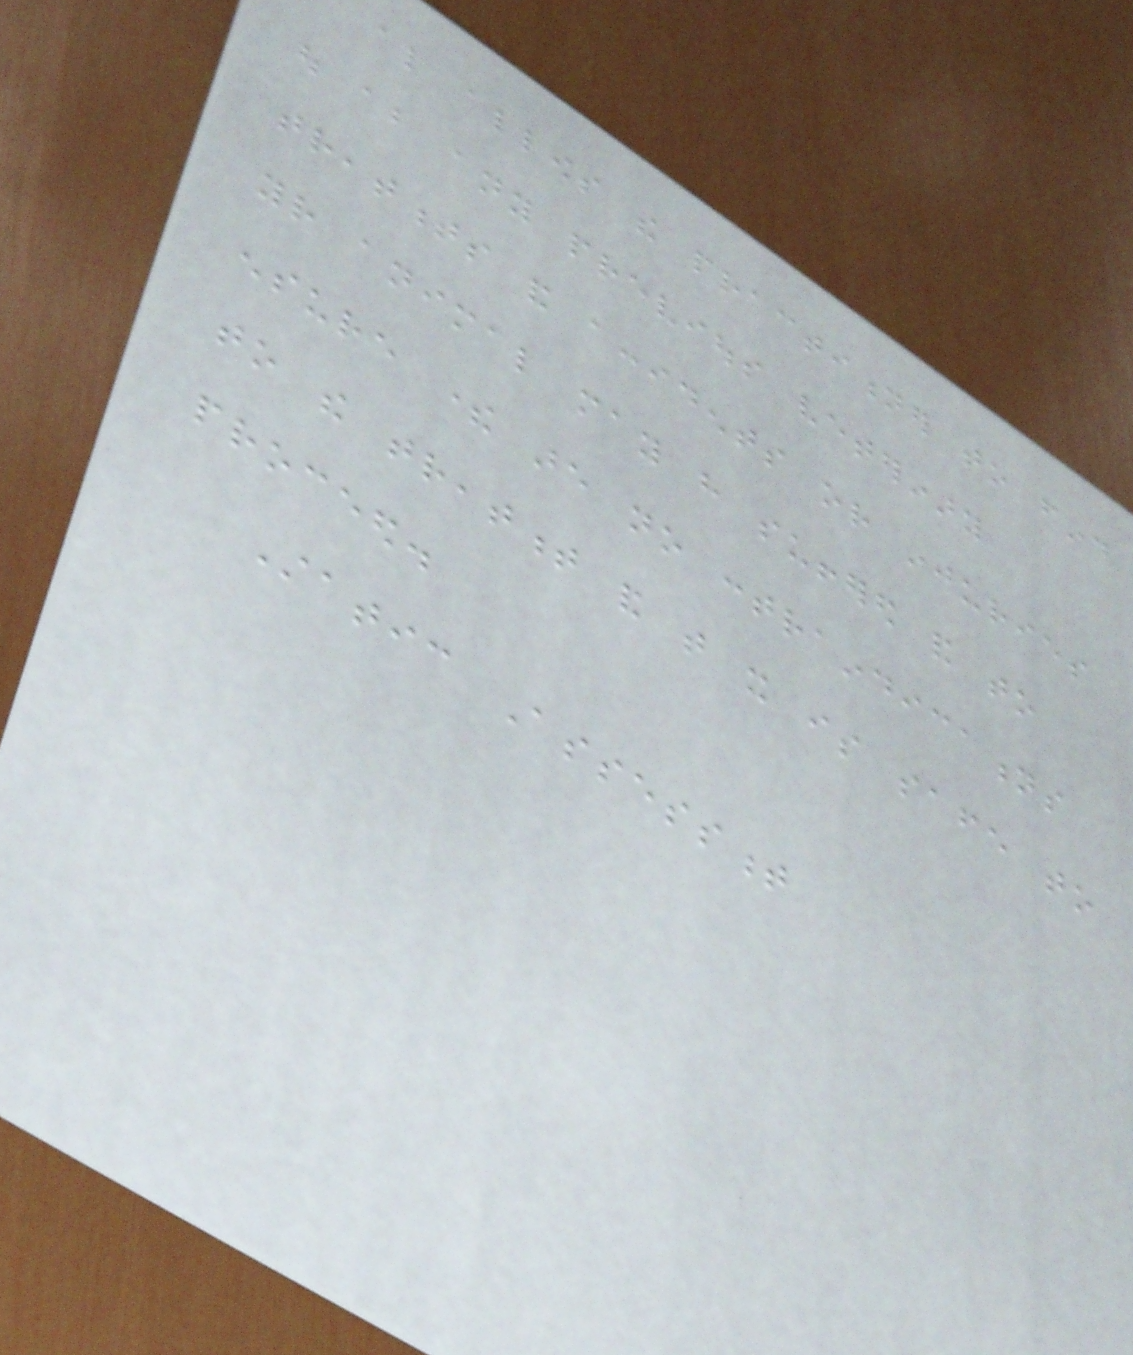also allows the practitioner to find
out about any previous veterinary
treatments and accidents or injuries
your animal may have suffered and to
ensure there are no contraindications
to the treatment and that it is safe to
proceed.
Static Assessment
